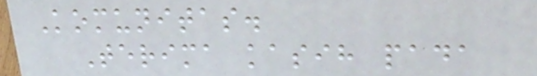Komunitas.
Terima kasih pada
